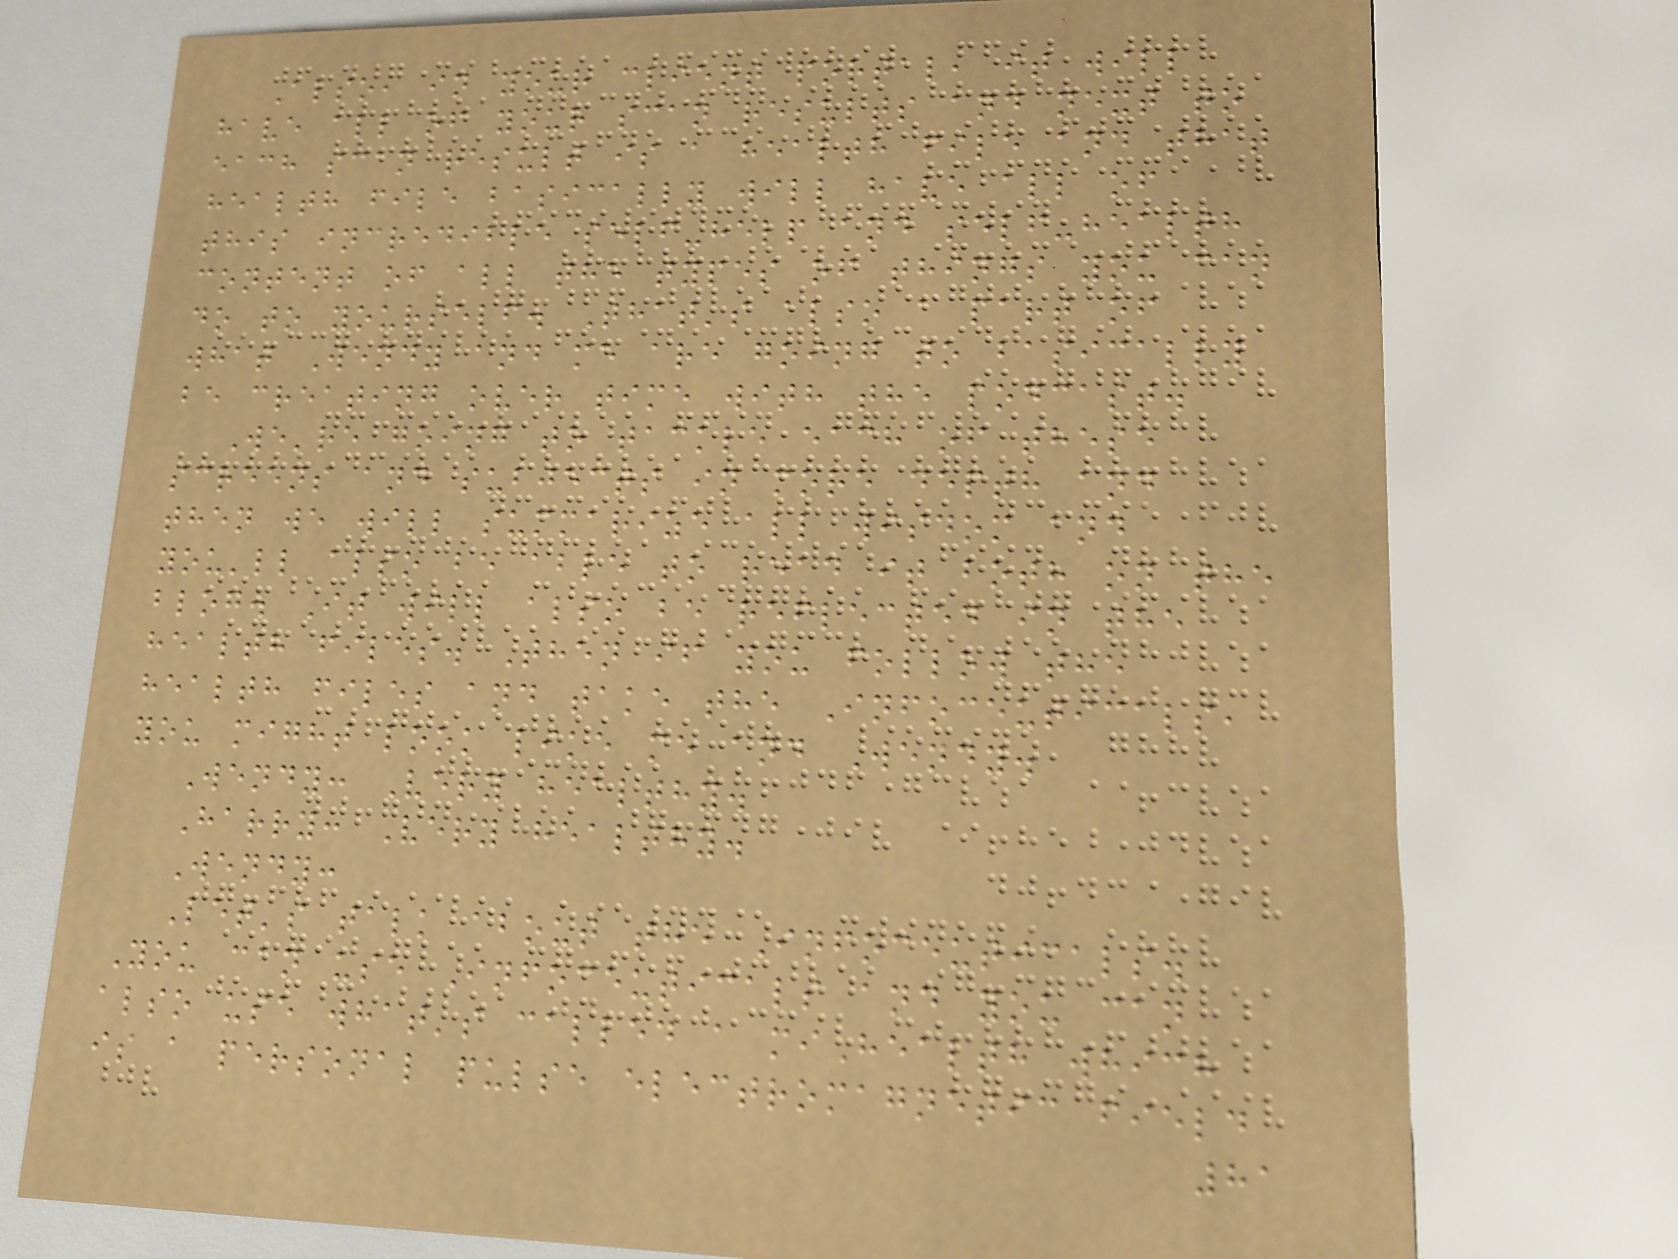Also, in your client portal, it will
have all of your scan results and next to
each scan result is a health file and that
health file basically will have all of
this incredible self-help and self-health
content of all the types of things you can
do to yourself. That's also a part of
what Wendy and me are going to basically
be creating over time with the podcast.
We're going to tackle each of these
screens and subjects in more depth and
then we will summarize all wisdom and
you'll also be able to read it both on the
blog. It will also be reflected in the
health files. Then if you follow the
health files and take the Infoceuticals,
you might look like me and Wendy.
Wendy: Very healthy.
Harry: Very healthy.
Wendy:
Let's talk about the Infoceuticals.
You can use Infoceuticals and you can
also use what's called a miHealth which
is a personal pulse electromagnetic field
81
